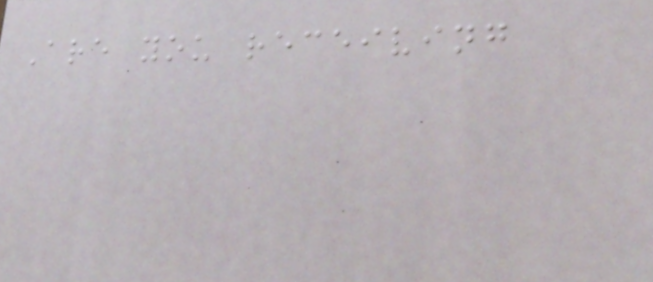Are you receiving
